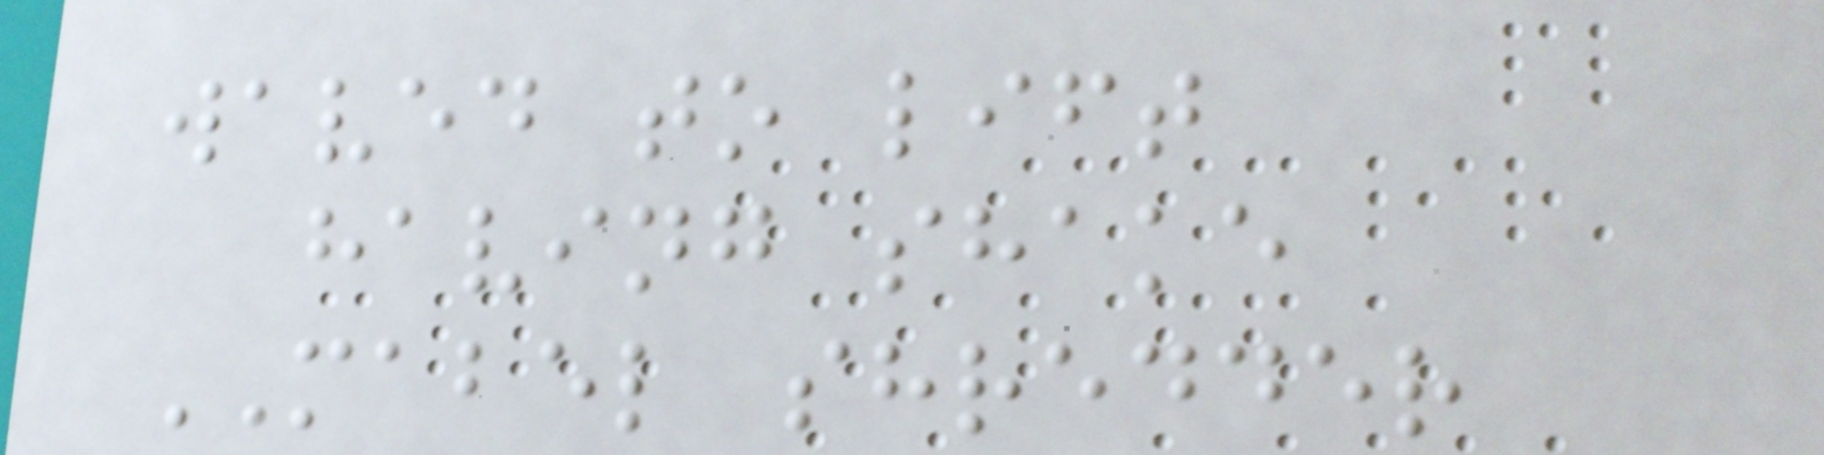waved to lift
having shake
MABEL shredder
